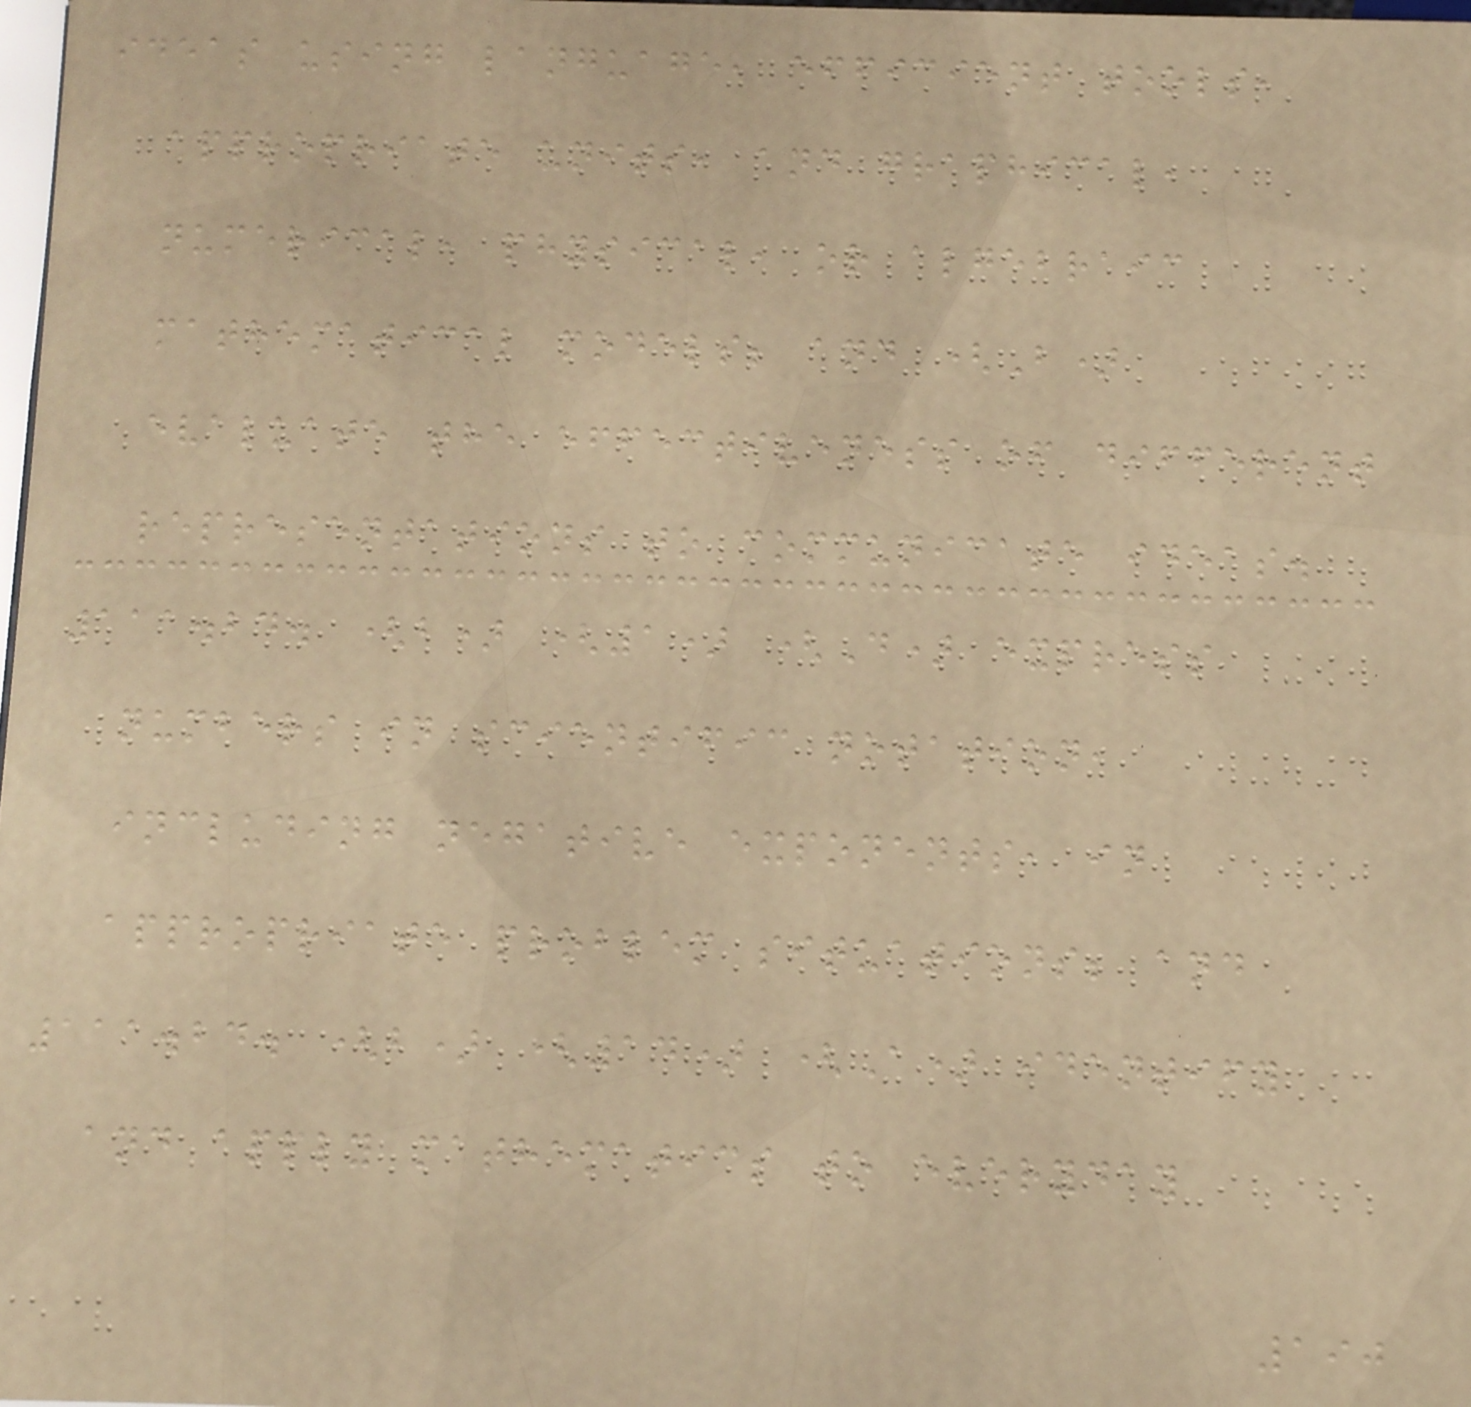ideas using language, efficient tools,
appropriate units, and graphical,
numerical, physical, or algebraic
mathematical models; and (B)
evaluate the effectiveness of different
representations to communicate ideas.
111.24. (b) (1) (D) express
numbers in scientific notation,
including negative exponents, in
appropriate problem situations; and
111.24. (b) (14) (A) identify
and apply mathematics to everyday
190
